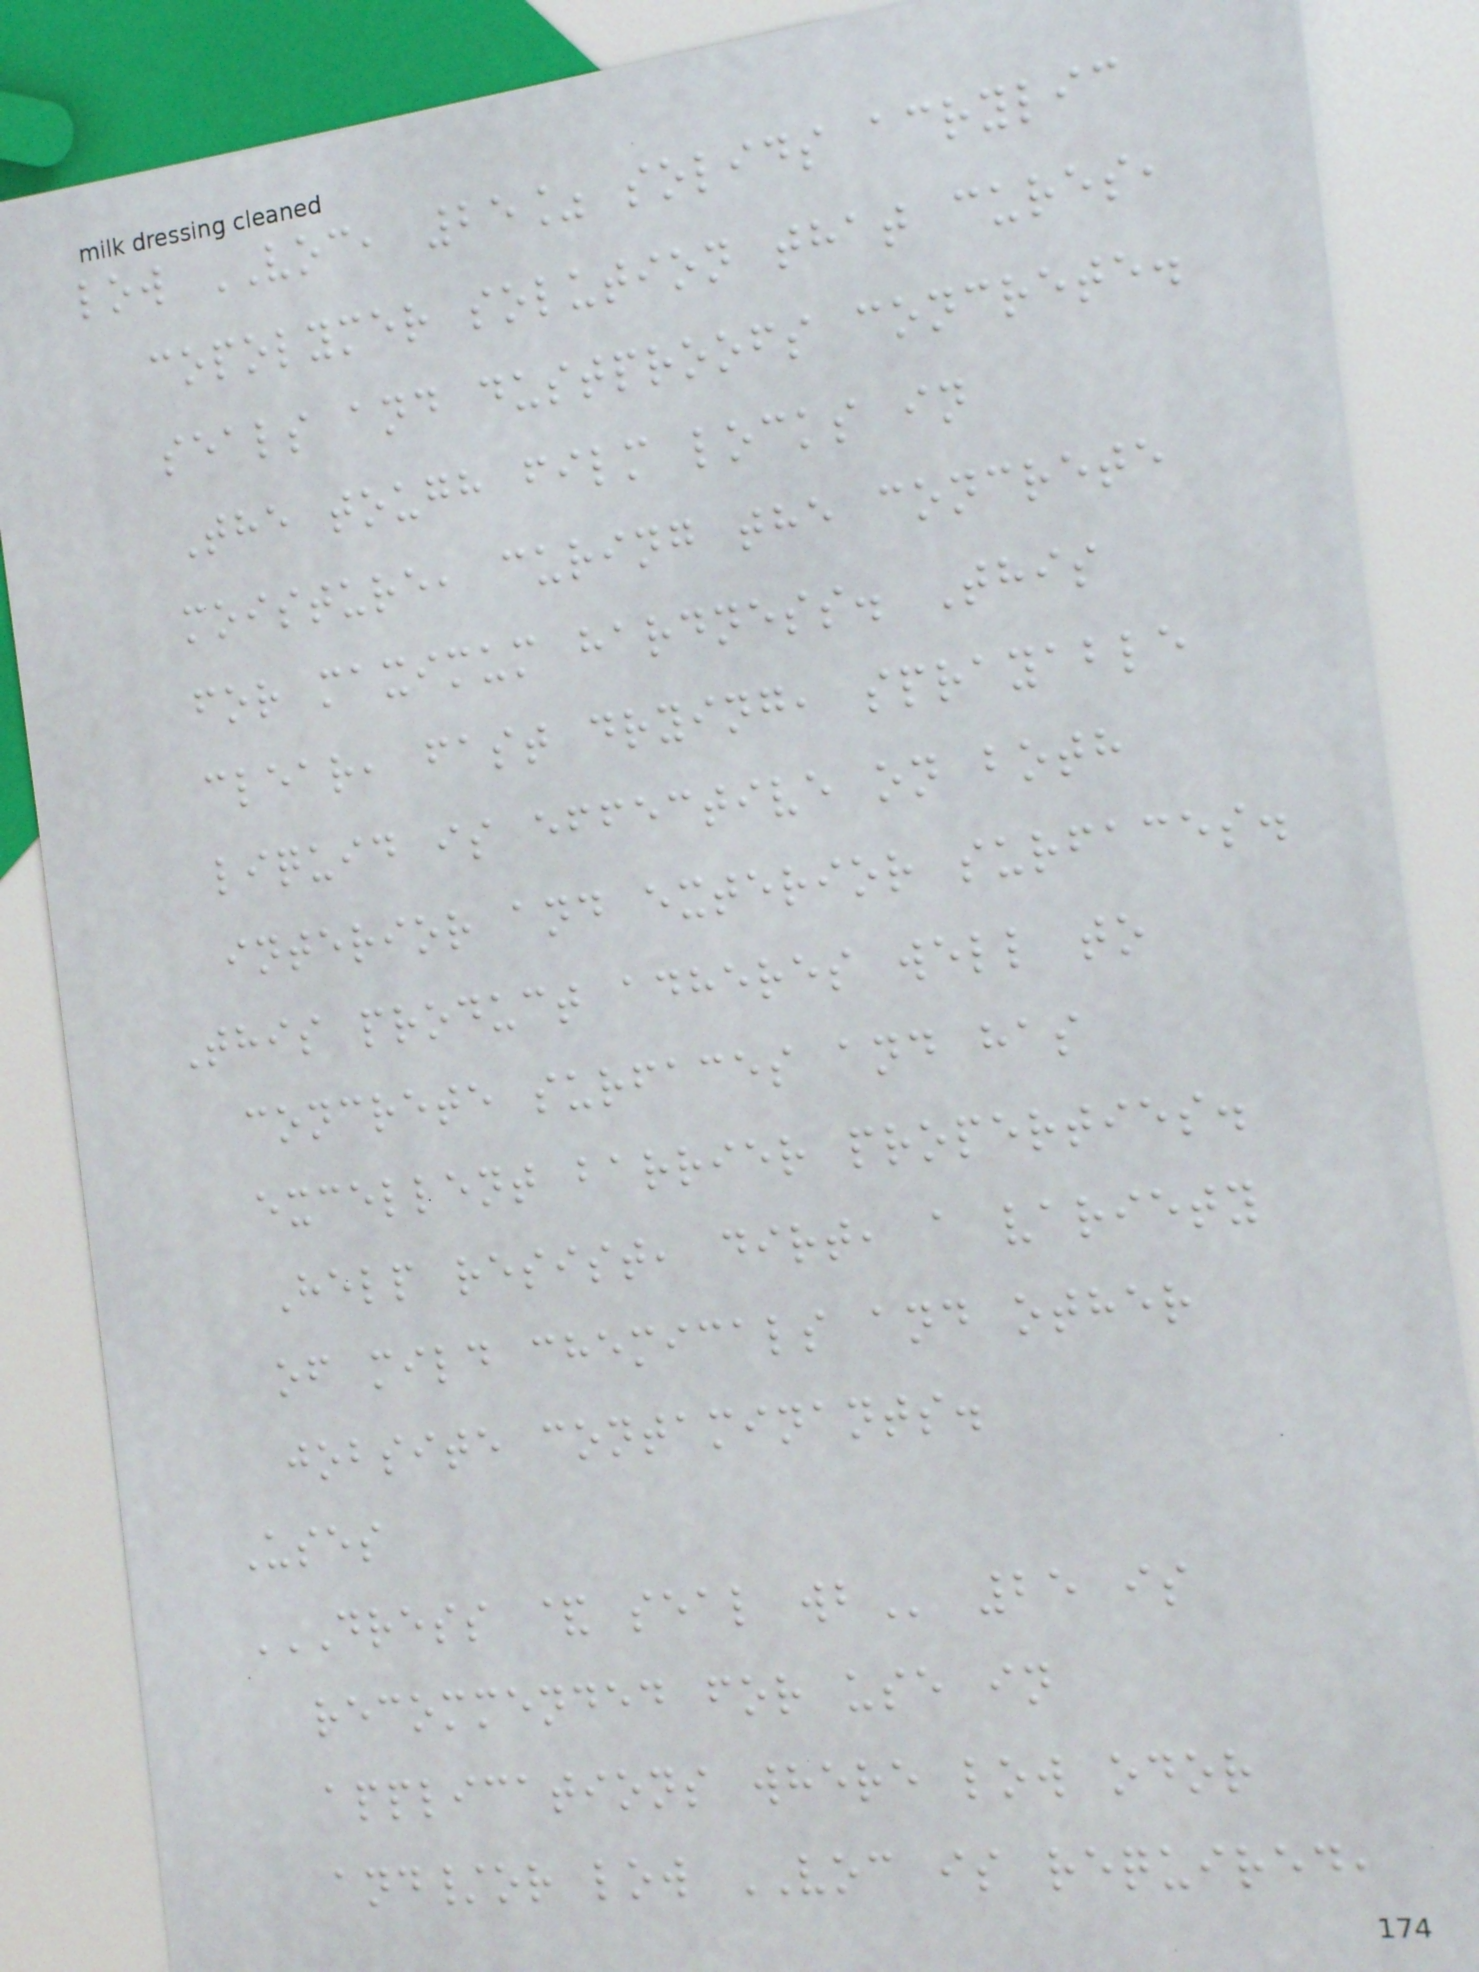low VOC, 25% solids acrylic
copolymer solution that cures,
seals and dustproofs concrete.
The tough film locks in
moisture, curing the concrete
for maximum hardness. This
clear, fast drying, sprayable
liquid is effective on both
interior and exterior surfaces.
This product adheres well to
concrete surfaces and has
excellent barrier properties.
Help resist, dirt, a variety
of mild chemicals and other
jobsite contaminants.
Uses
DRESS & SEAL WB 25 is
recommended for use in
applications where low odor
and/or low VOC is required,
